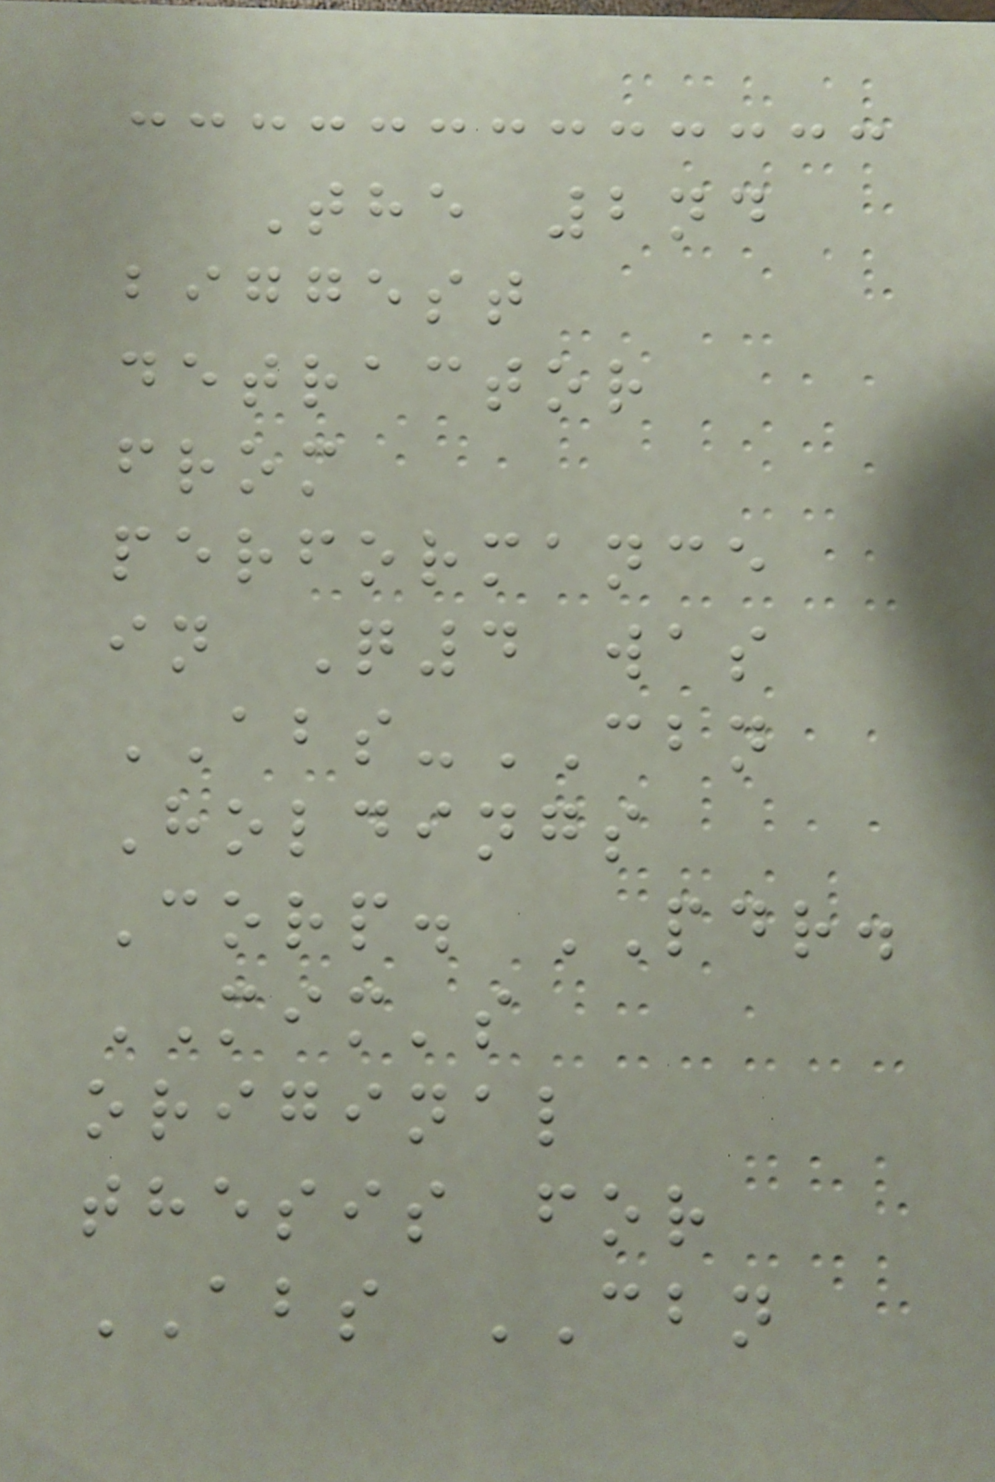The 2nd
biggest
detractor
from
performance
in Q4 was
ABS-CBN
Holdings
Corp. PDR.
MIM's
original
thesis for
ABS CBN
